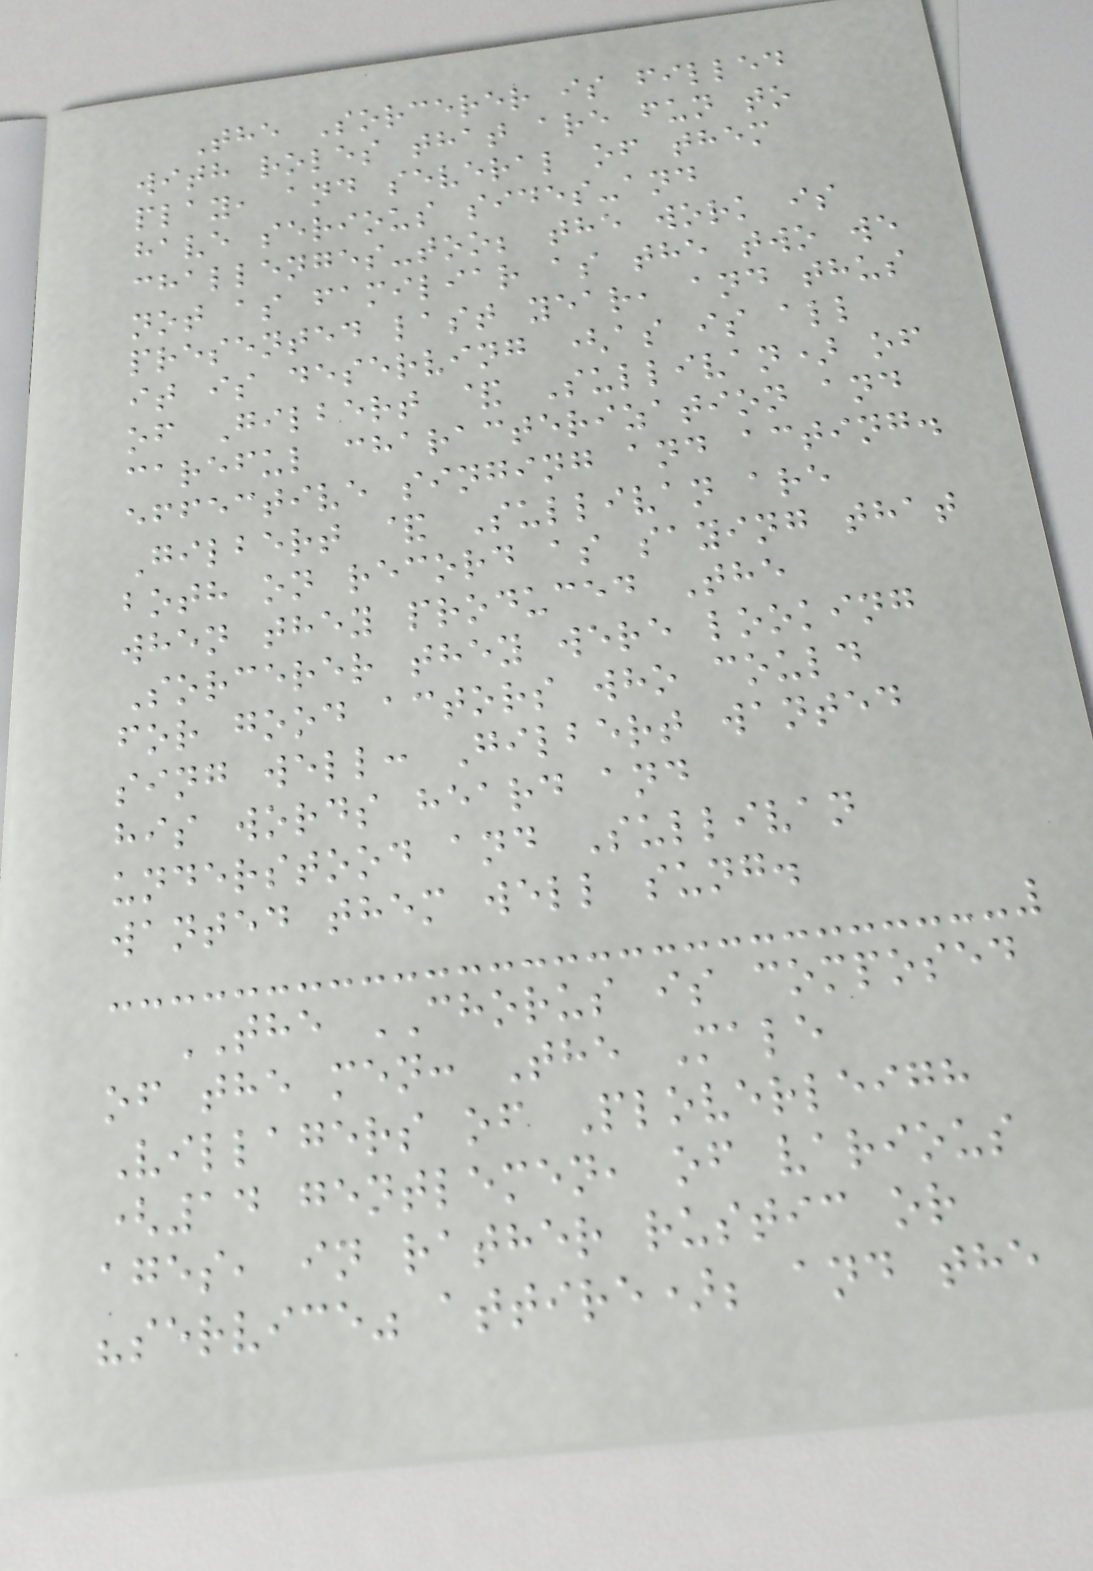The Sorcerer is filled
with roles that are fun to
play, and several of them
have serious sides-and
challenges-too; the work is
not as familiar as the two we
presented last year, and thus
it is deserving (as is all
of Gilbert & Sullivan) of
careful characterization and
effective singing and acting.
Gilbert & Sullivan are
both on record as saying that
when they produced The
Sorcerer they were looking
for good actors who could
sing well: Gilbert wanted
his words heard and
understood and Sullivan
wanted them well sung.
THE CHORUS is composed
of the men: The Male
Villagers of Ploverleigh
(14 gentlemen, of various
ages, in rather rustic or
"service" attire); and the
